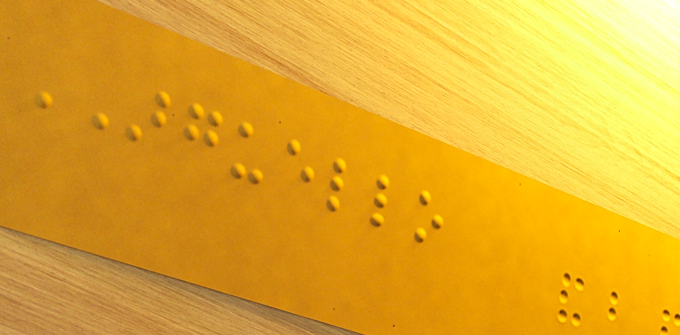ARGUELLO
